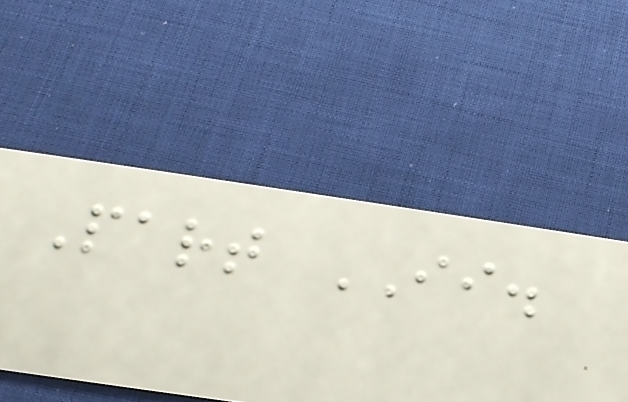Part II.
